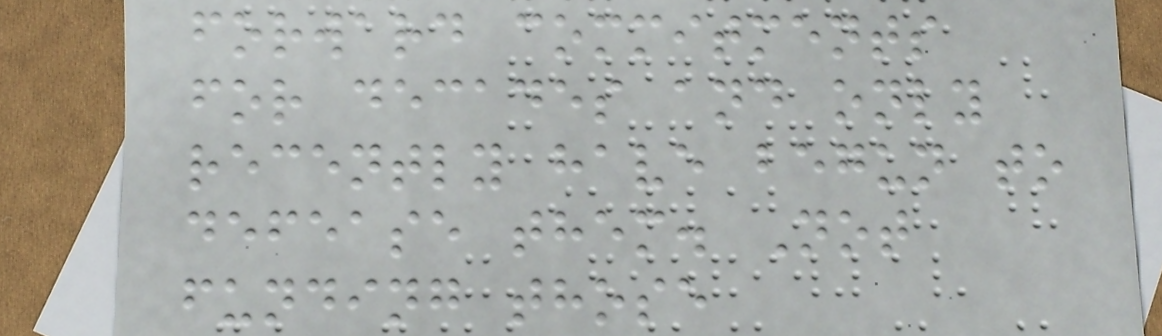forward commitments
for decades and only
recently have begun to
defease them. Not
funding those
